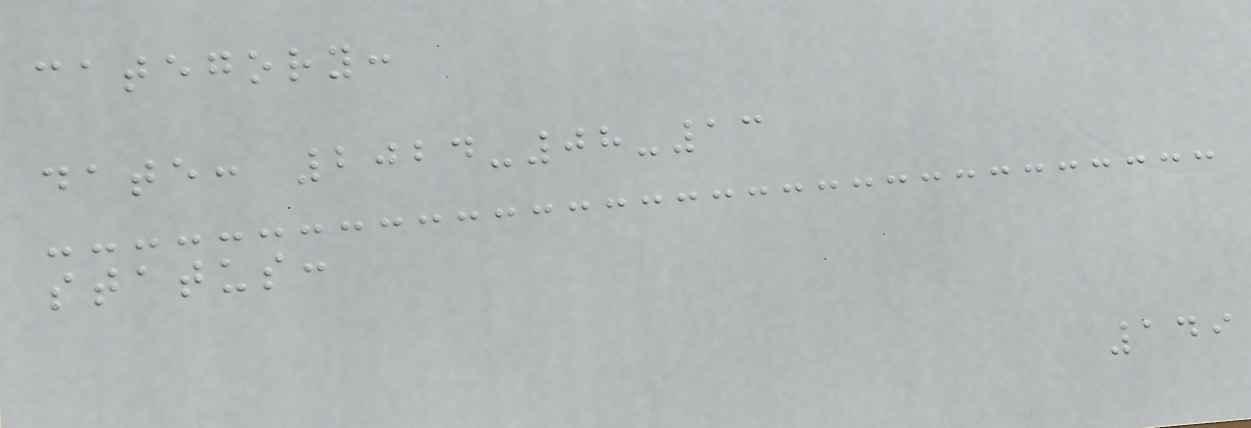category:
date: 2024-08-13
status:
149
